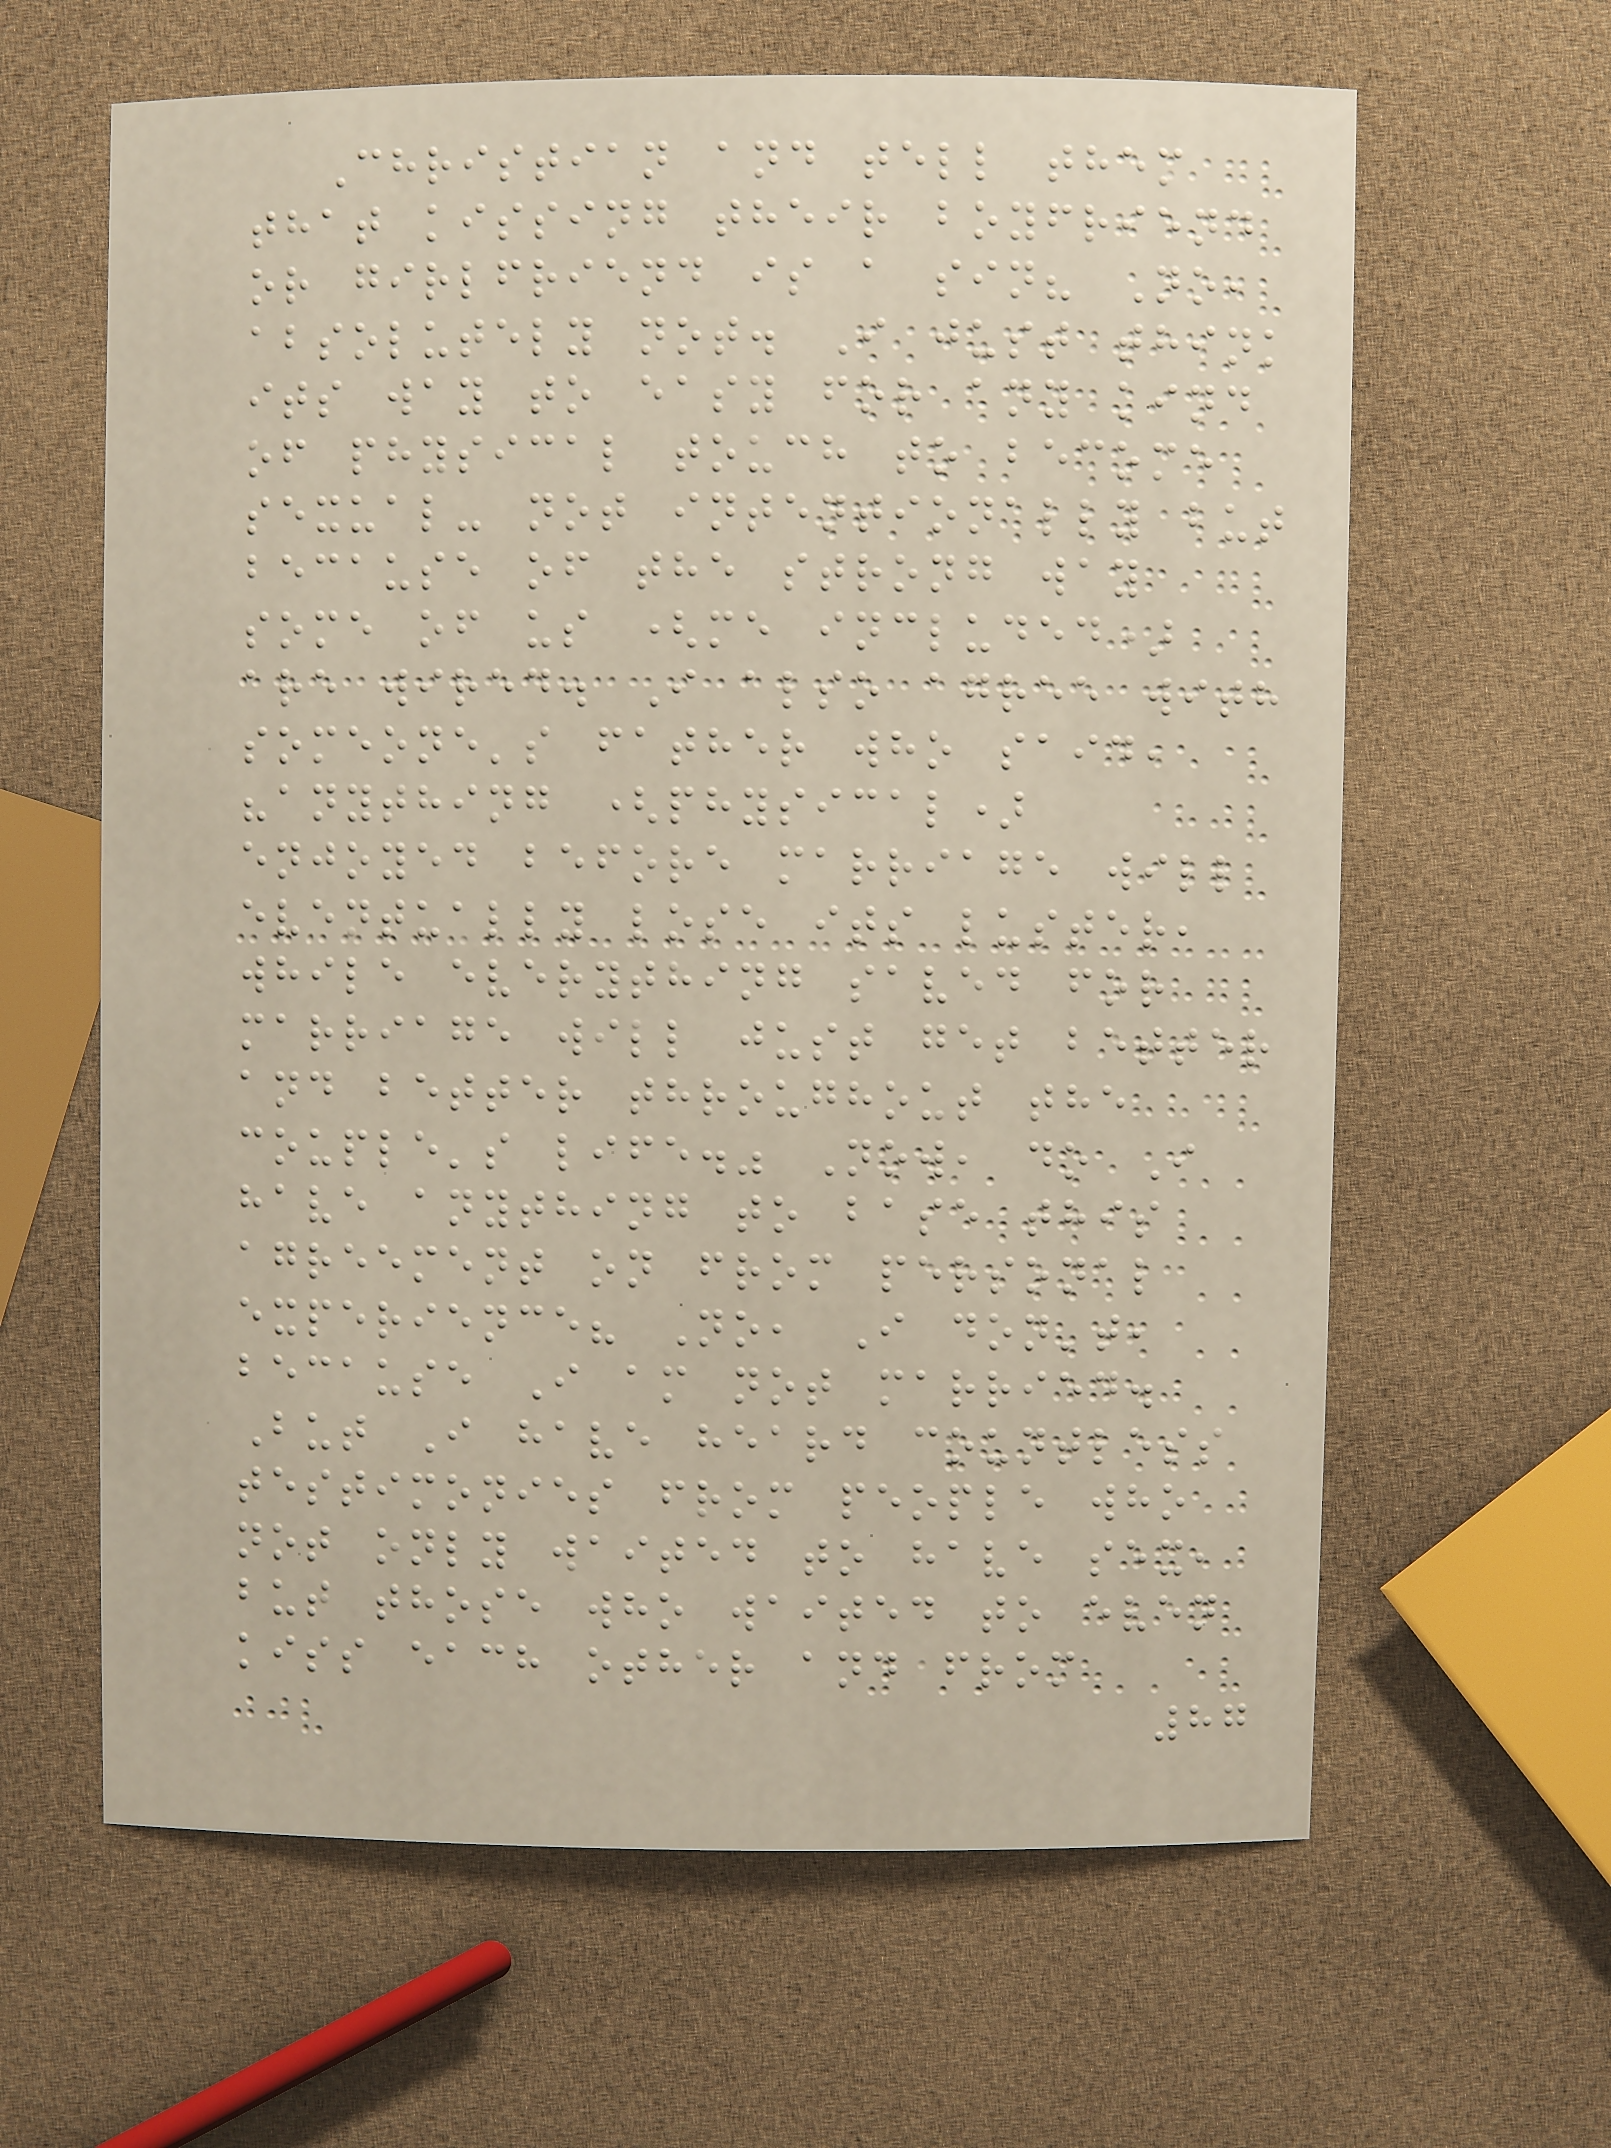Christian and tell them
that kissing their boyfriend
or girlfriend is a sin? No,
absolutely not. I just think
its way to easy for any kind
of physical touch to become
sexual- not intentionally but
because of the strong way
some of us (me included)
are wired. I also agree with
someone's father who said,
"anything (physical)
enjoyed before marriage will
eventually lose its luster,
while everything saved for
marriage will just get better
and better throughout the
couple's life." Now, do I
have anything to base this
agreement on from personal
experience? No, I don't,
because I am not married.
But I have heard countless
testimonies from people who
not only waited to have sex,
but those who waited to even
kiss each other and from
87
